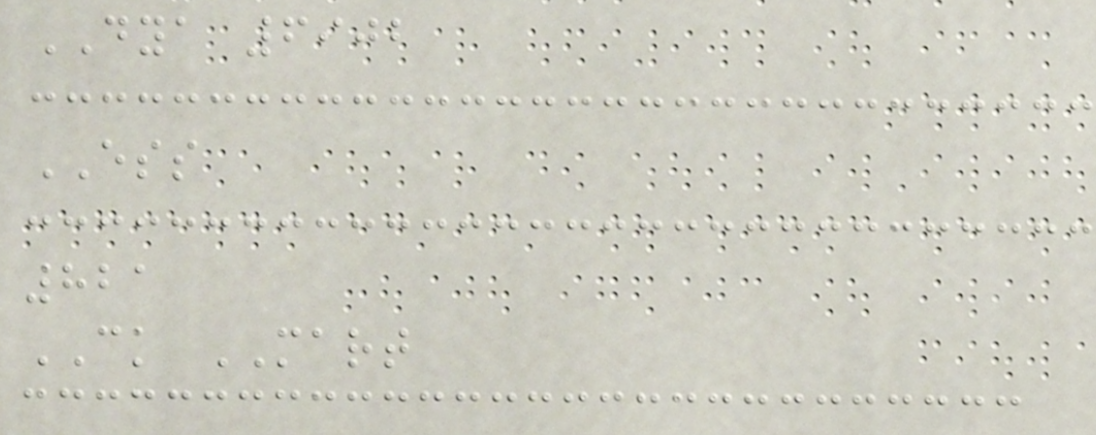DYA 6902
ESS
821
CK MART
